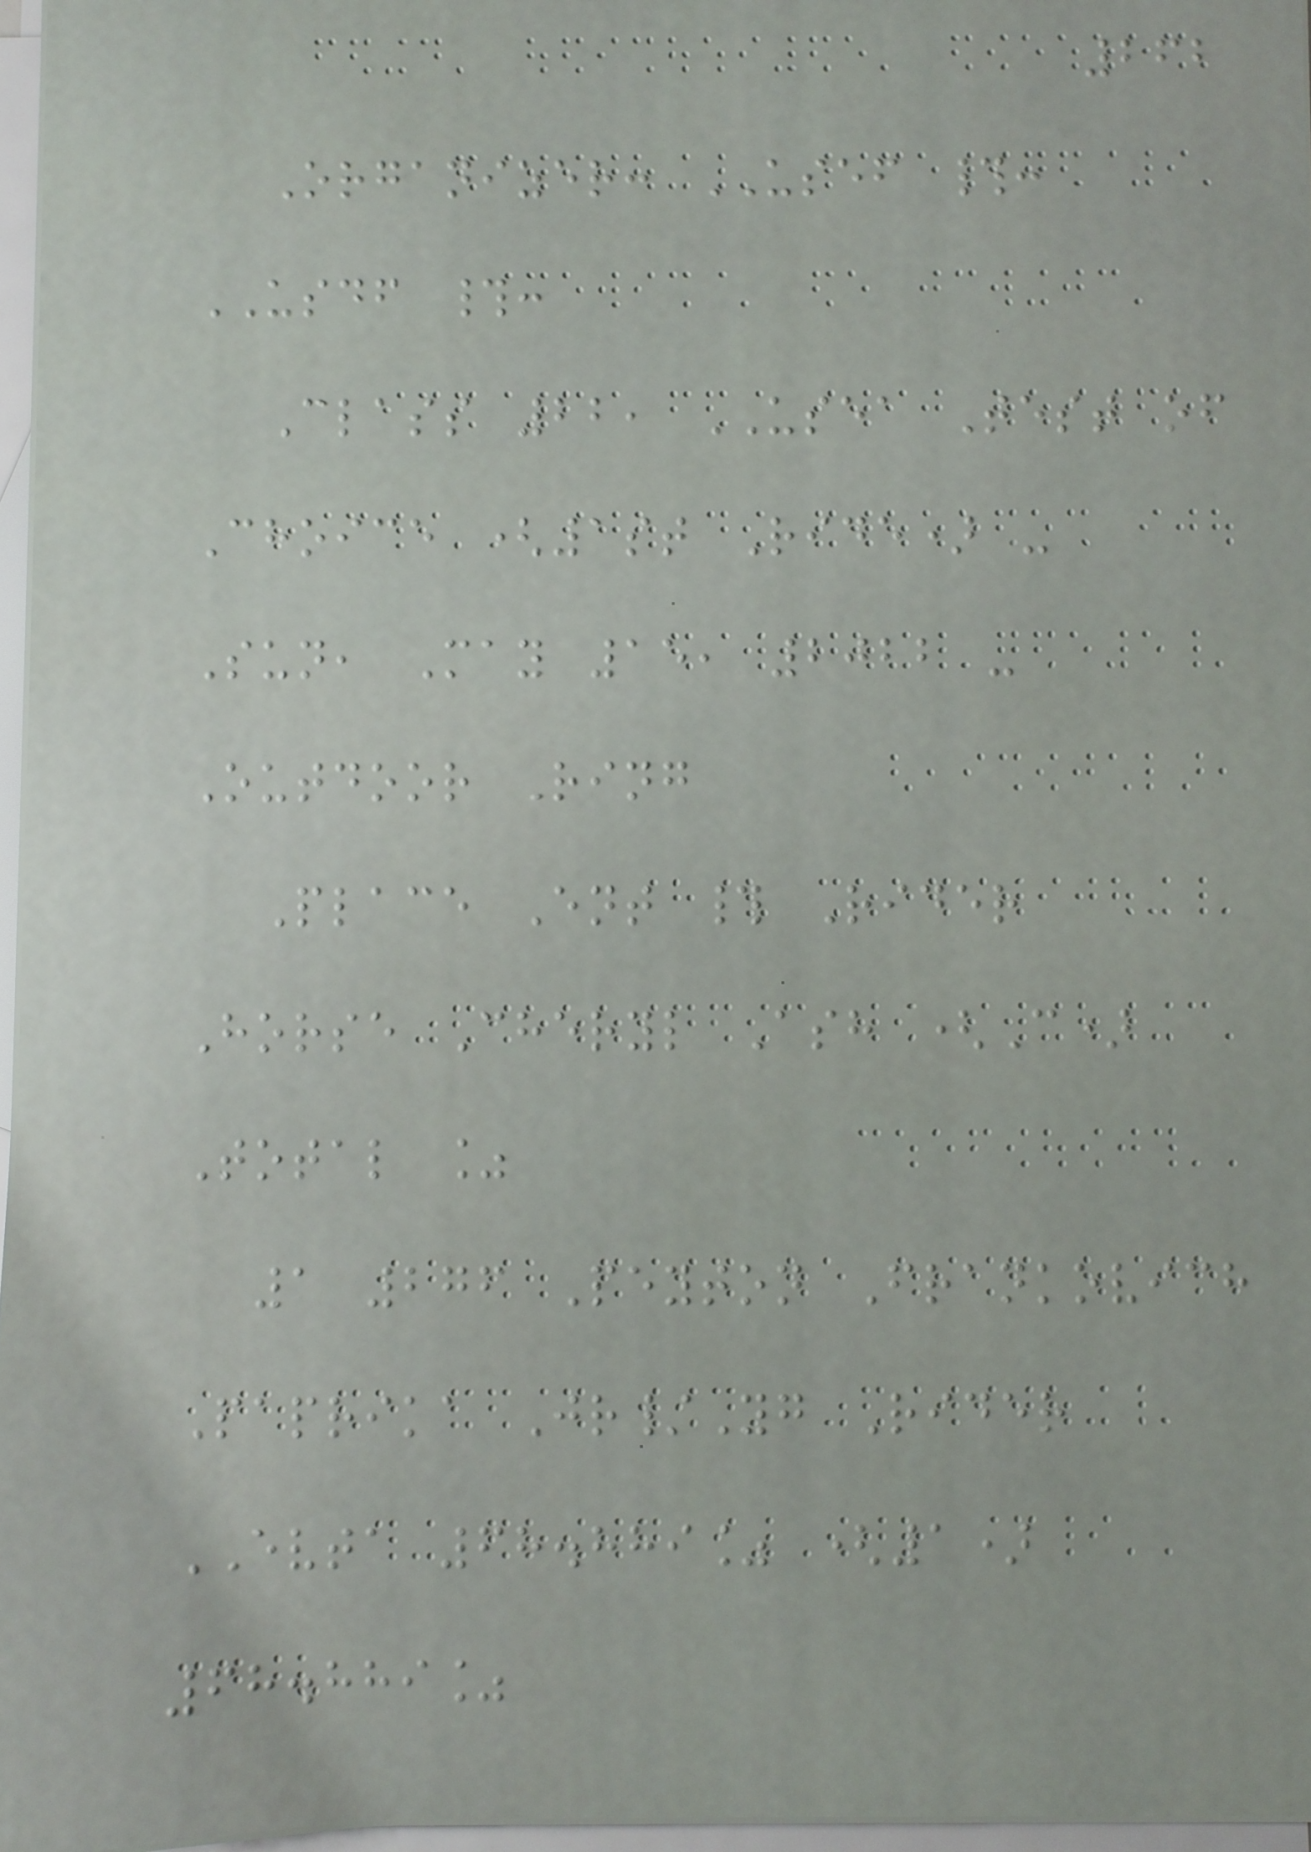262
Organizer: USEF #:
USDF #:
Class 22, USEA Test of
Choice (1st Ride) -
Sun, May 15, 2022 -
Outdoor Ring
Place Ent # Rider
Horse Cheryl Ash (C)
Total %
1 276 Peyton Frankovich
Paprika Jr/Yg Rider
EVTA 68.889% (1)
68.889%
